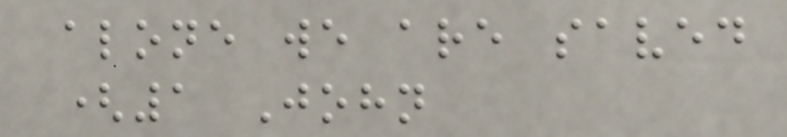alone we are saved
(1 John
